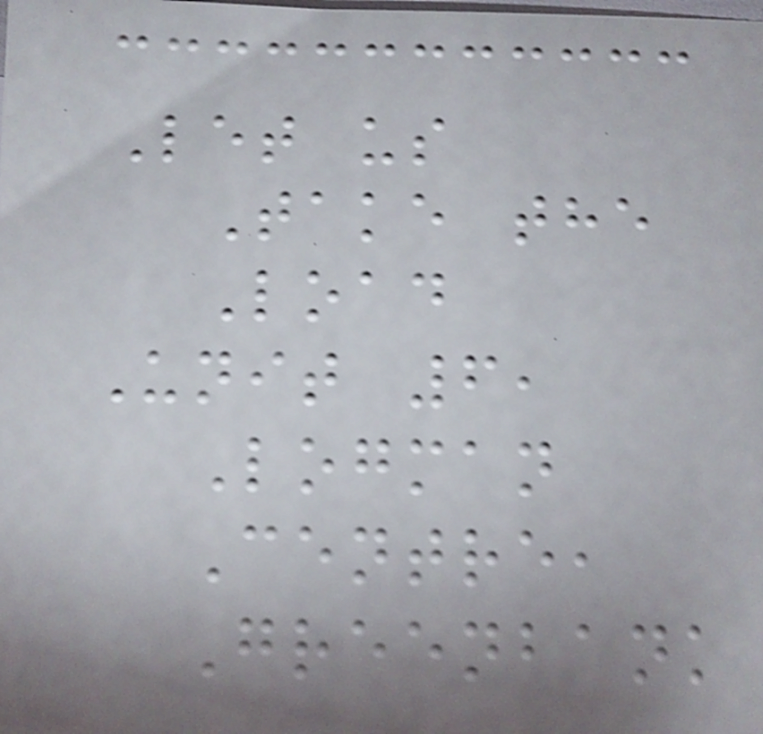Let us
Take the
Load
Unit 6,
Logman
Centre,
Greenbank
